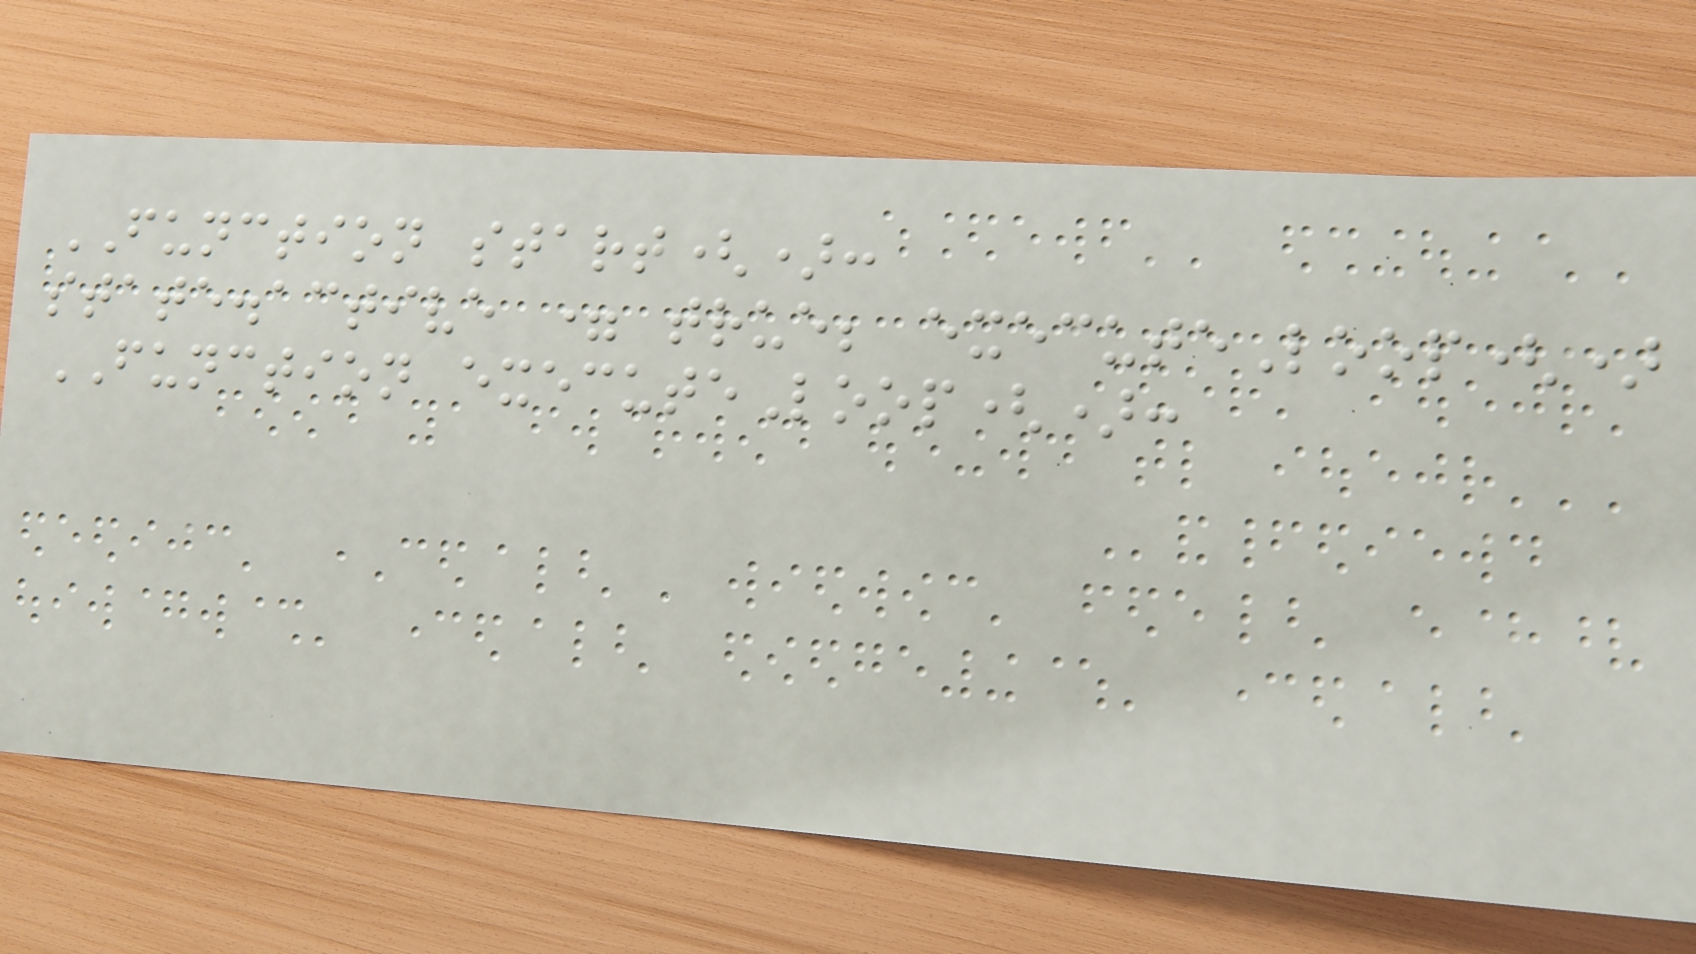FUNCTION start():
state.active = true; executeLoop()
FUNCTION executeLoop():
